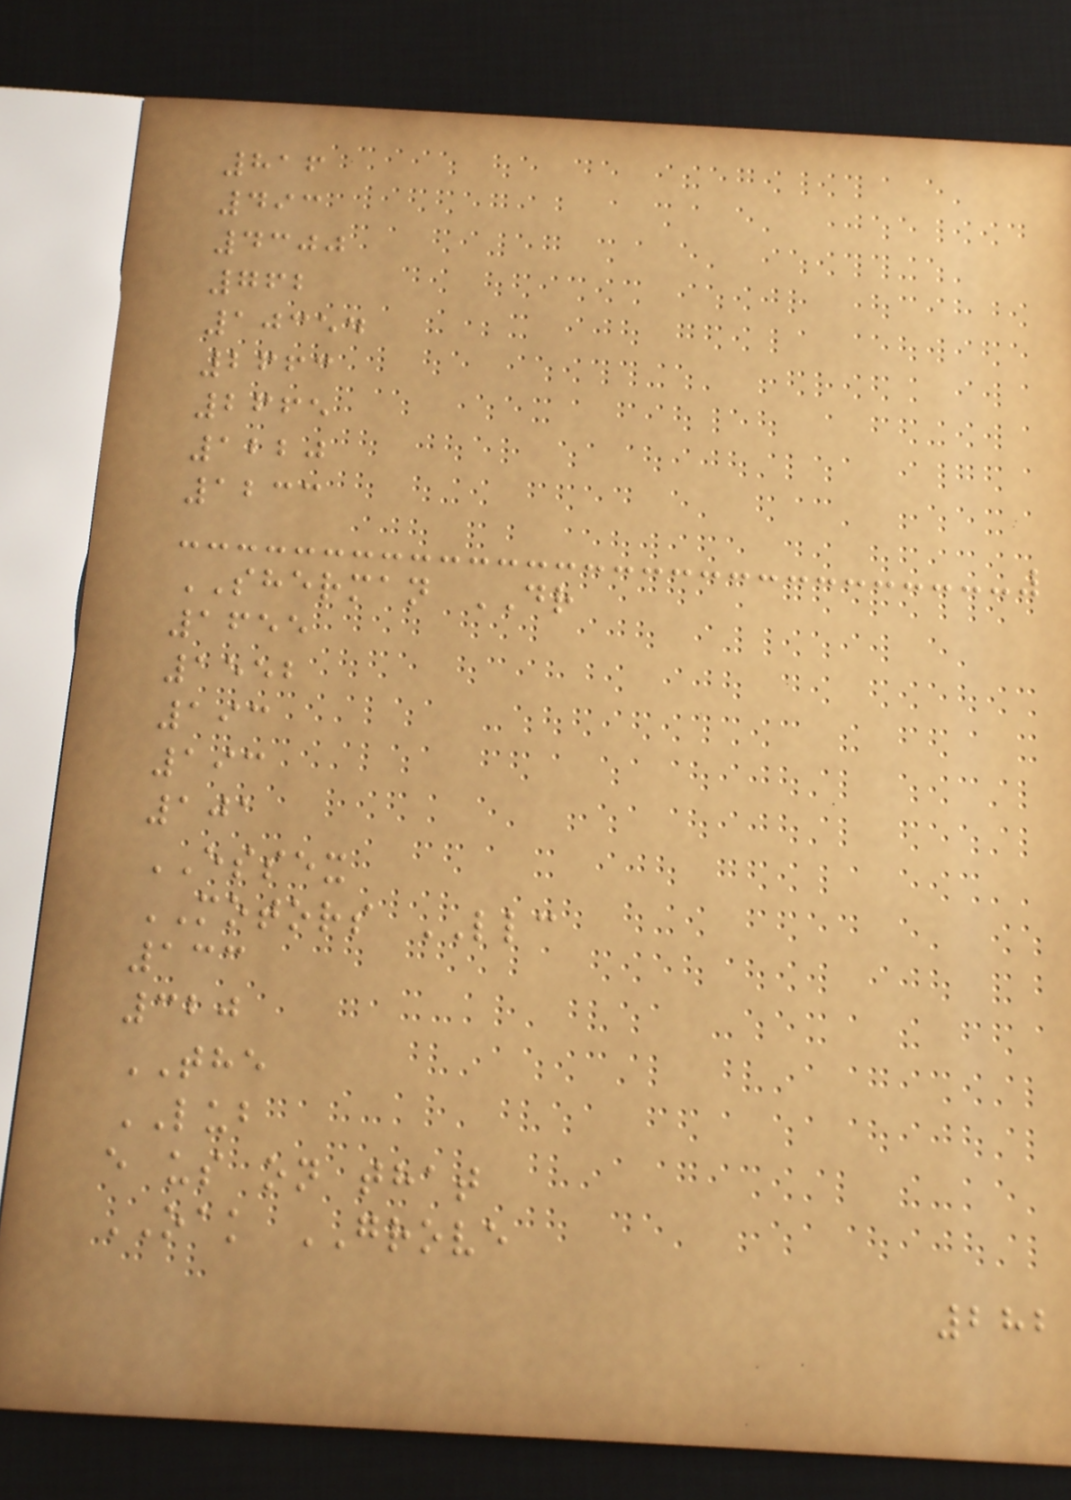816
493
4300
762
10354
2663
2665
1220
1233
SHERMAN DR
1655
1552
193
193
101
ESSEX
MOTORS LLC
133
320
THE
LUB
e us on that
OAK GROVE
282
